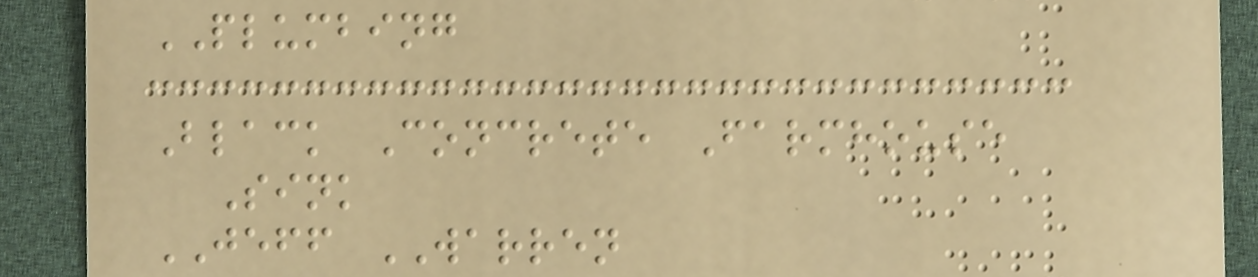PLUMBING
Black Concrete Farmhouse
Sink
JEFF WARREN
